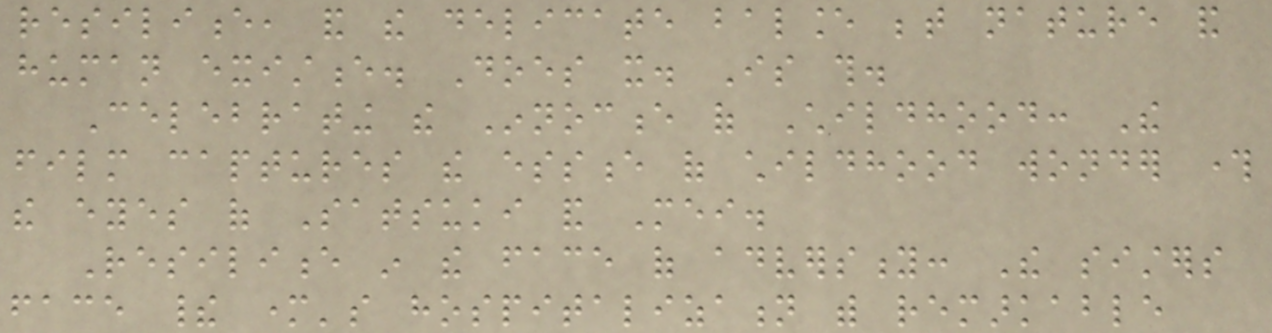resilience, and the delicate balance between nature and
human existence. Does it. Is this.
Celebrating the Innocence of Childhood: The
film captures the essence of childhood wonder through
the eyes of Satsuki and Mei.
Resilience in the face of adversity: The sisters
face their mother's hospitalization with remarkable
